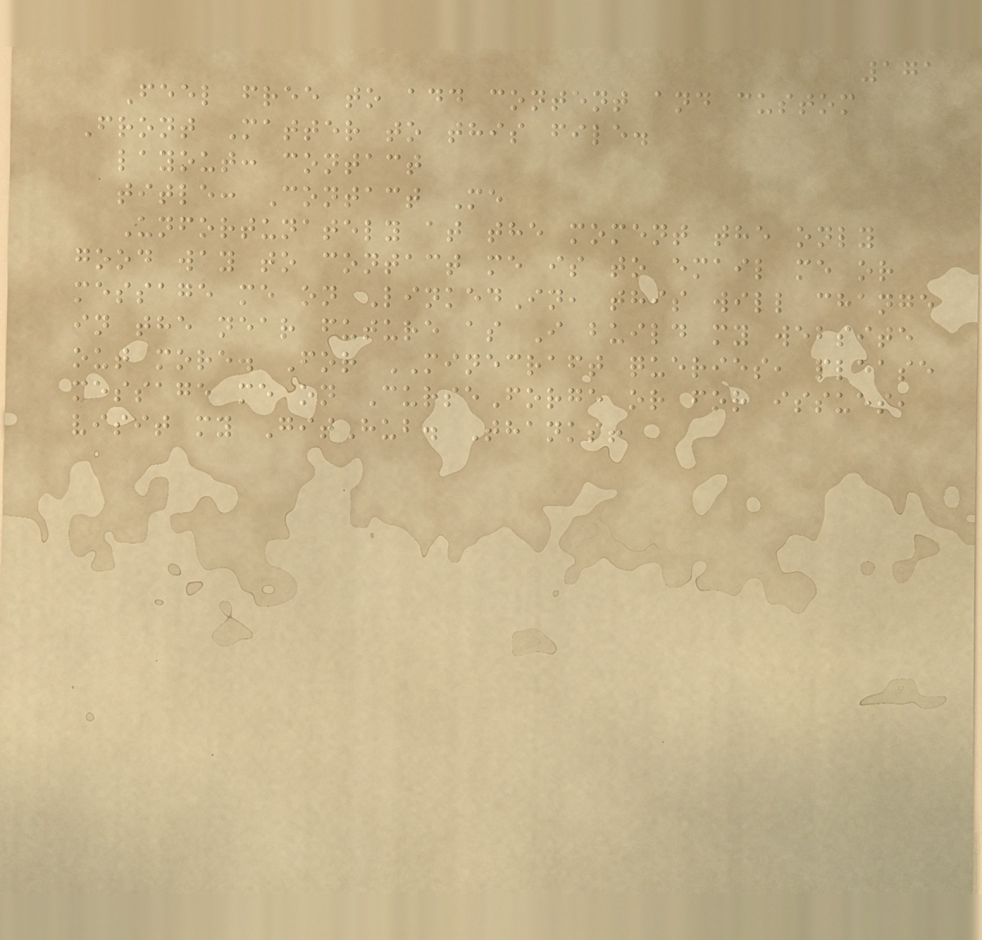171
Feel free to add content and custom
Front Matter to this file.
layout: contact
title: Contact Me
Unfortunately at the moment the only
good way to contact me is to email me or
message me on LinkedIn, this will change
in the near future as I build my website
out more. For MINECRAFT queries, please
message me on CurseForge or for issues,
visit my GitHub. Thanks!
